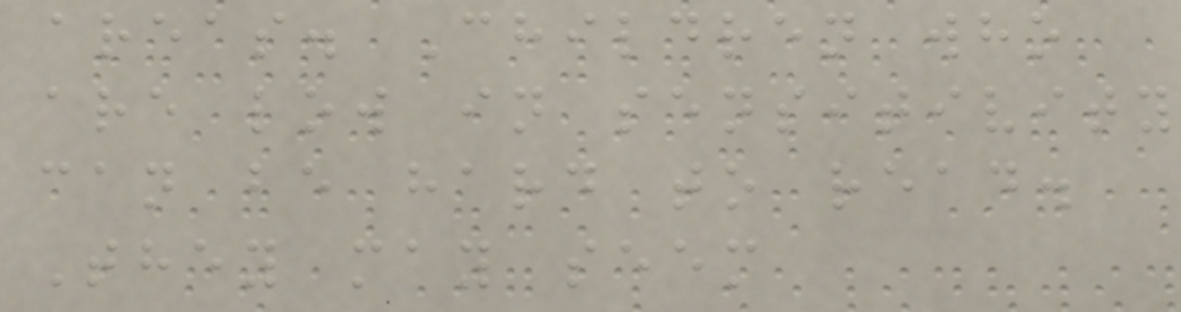areas. Children who
are low in sensitivity
can be hard to read.
They may seem
